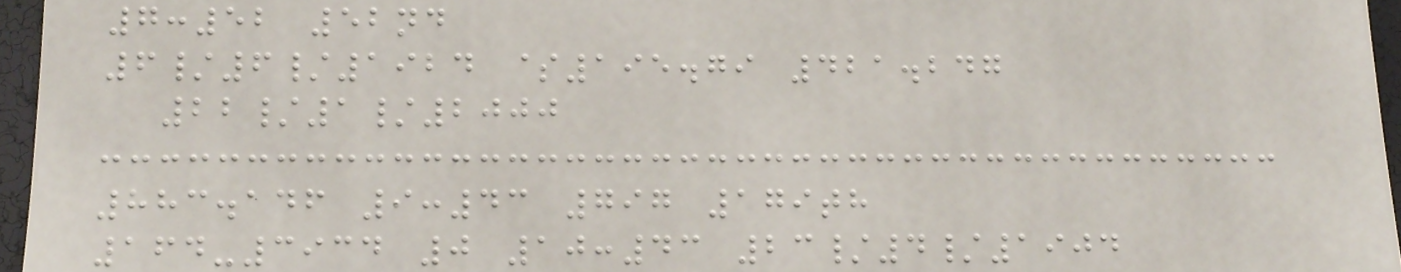7:52 52nd
6/6/1924 $195.79 421.247
22/1/2000
883.146 9:43 797 179th
164-3934 0 10:43 23/4/1904
